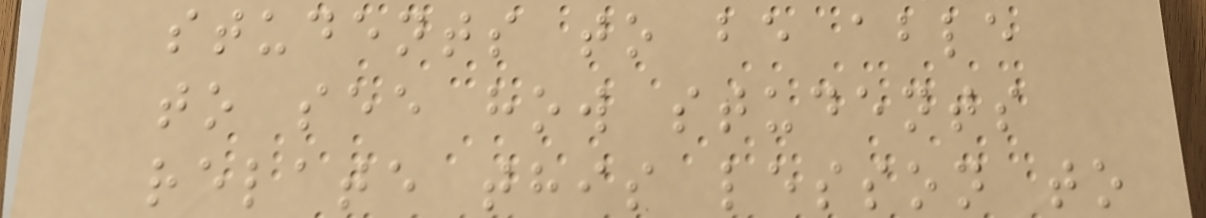students to be able
to see how students
relate this lesson to
